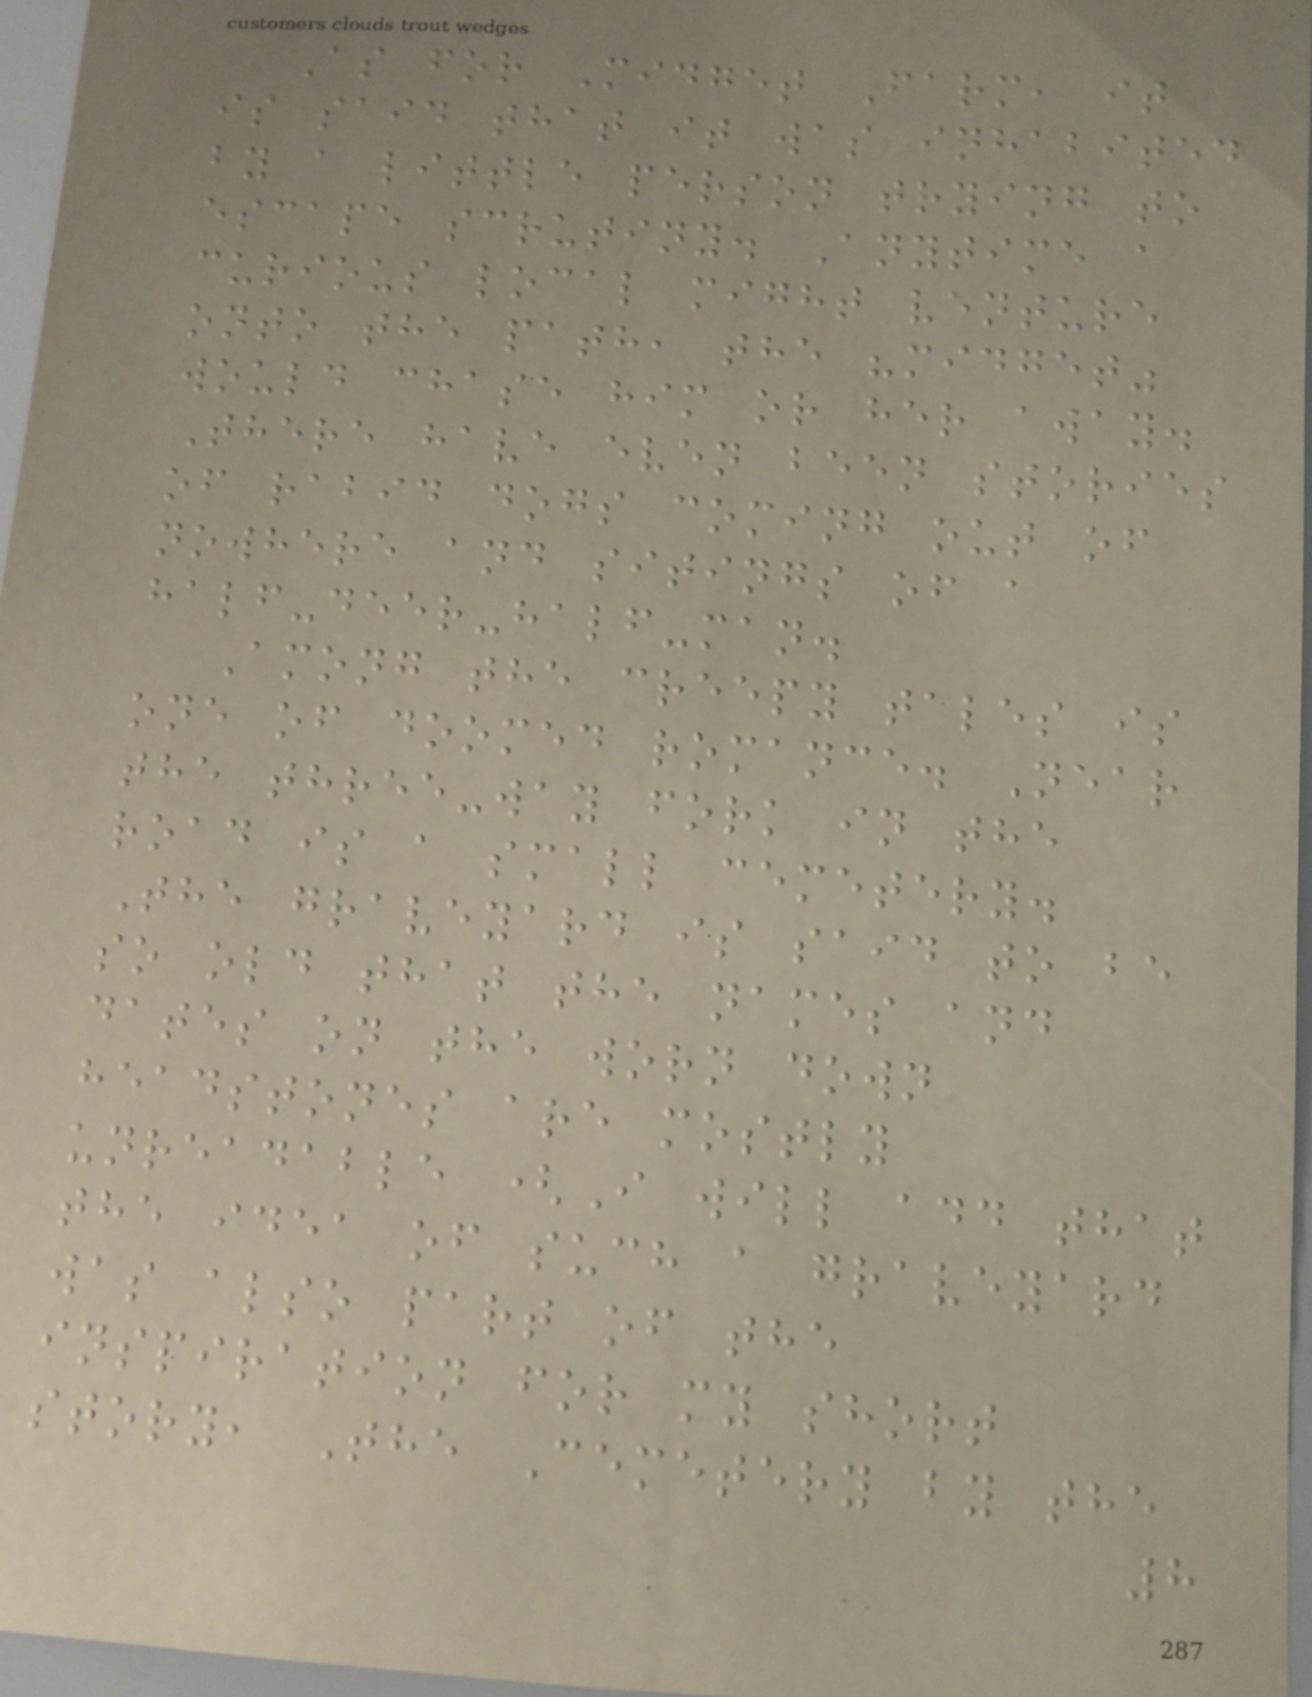As for Midget Farm, it
is said that it was inhabited
by a little person trying to
escape scrutiny. Anytime a
curious local might venture
onto the path, the "midget"
would chase him or her away.
There have even been stories
of rabid dogs coming out of
nowhere and sitings of a
half-deer-half-man.
Among the creepy tales is
one of doomed romance. Near
the three-way fork in the
road is a small cemetery.
The graveyard is said to be
so old that the names and
dates on the worn down
headstones are mostly
unreadable (I will add that
the idea of such a graveyard
was also part of the
inspiration for my short
story, The Cemetery by the
8
